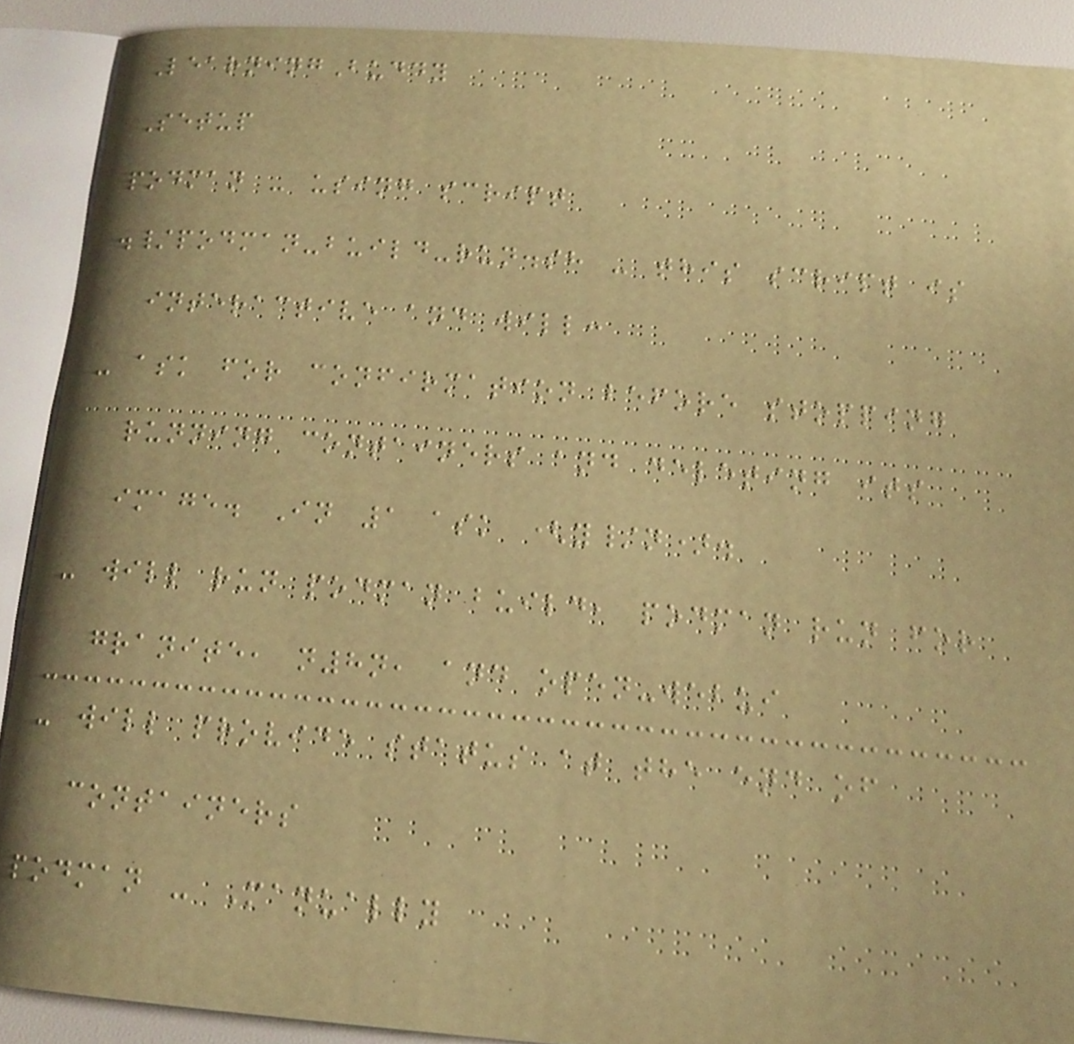LearningBuddy
Setup
podman - using script
./podman-build-run.sh - this script is
interactive and will:
- ask for confirmation before stopping
running containers and deleting its
image. In 1 ask (y/n).
- will run podman build, podman run for
granite, n8n, and open-webui
- will provide status at the end of
containers
podman - Manually
